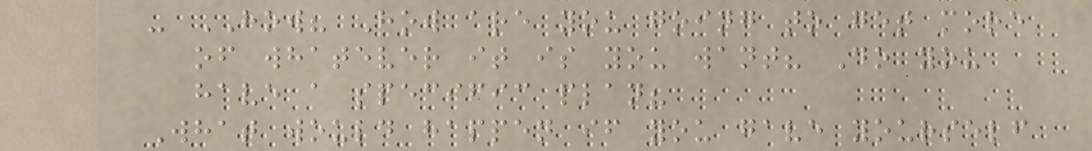- HOW? How are you going to get more
of whatever it is you want? Do you
have a specific plan?
What would happen if you gave yourself
